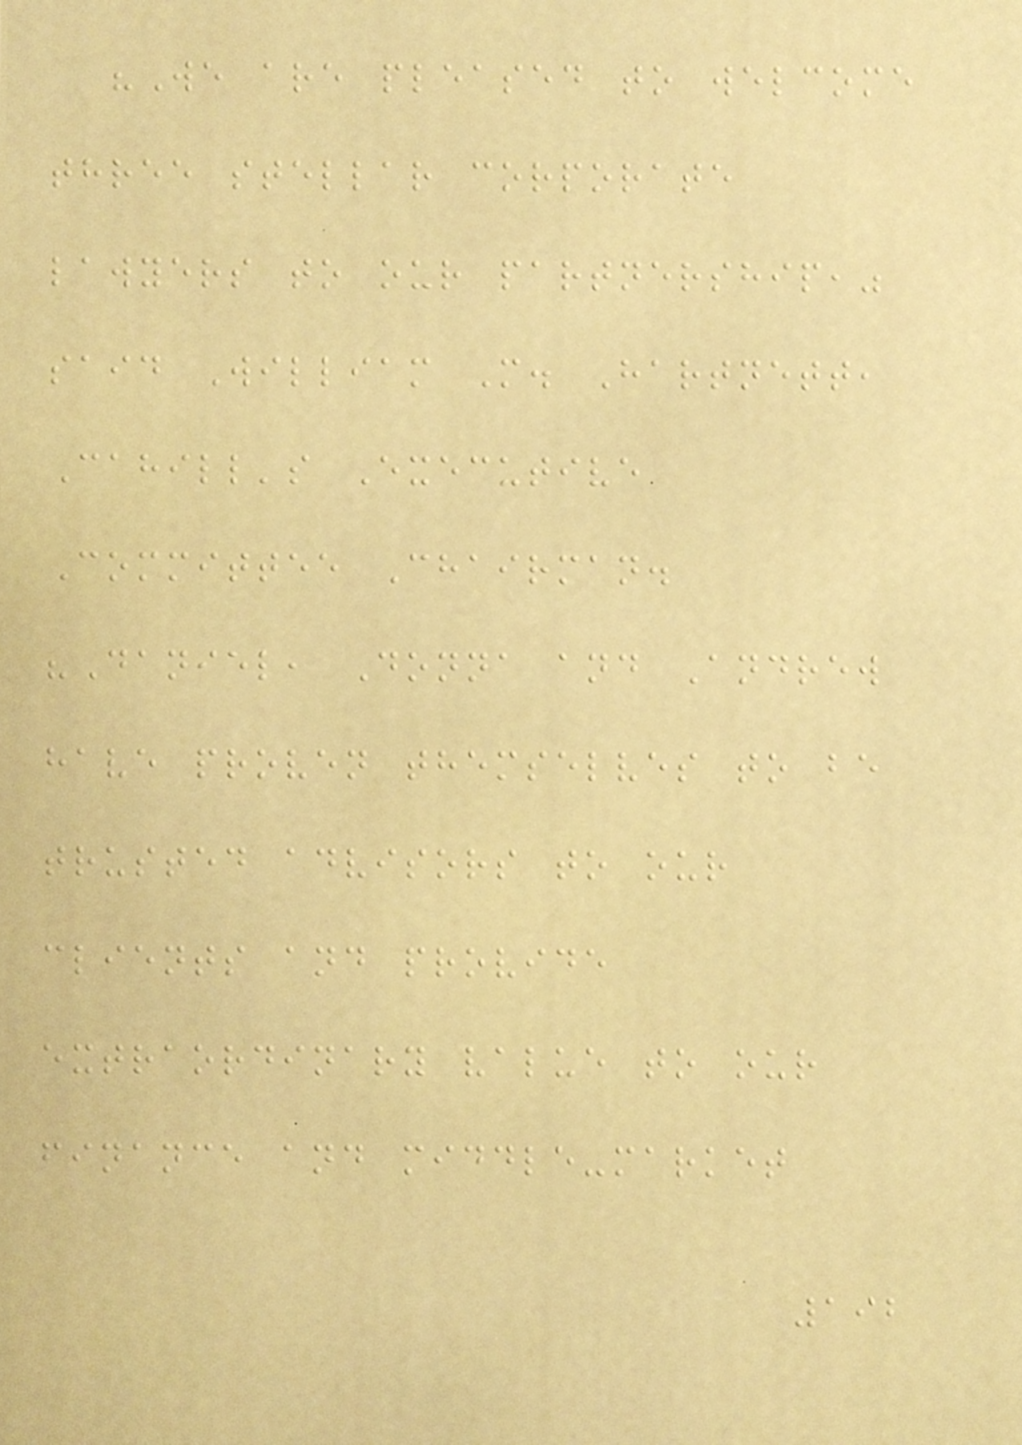"We are pleased to welcome
three stellar corporate
lawyers to our partnership,"
said William M. Hartnett,
Cahill's Executive
Committee Chairman.
"Daniel, Donna and Andrew
have proven themselves to be
trusted advisors to our
clients and provide
extraordinary value to our
finance and middle-market
192
